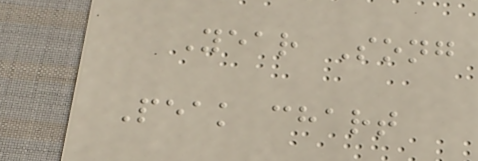Year Song
Peak chart
